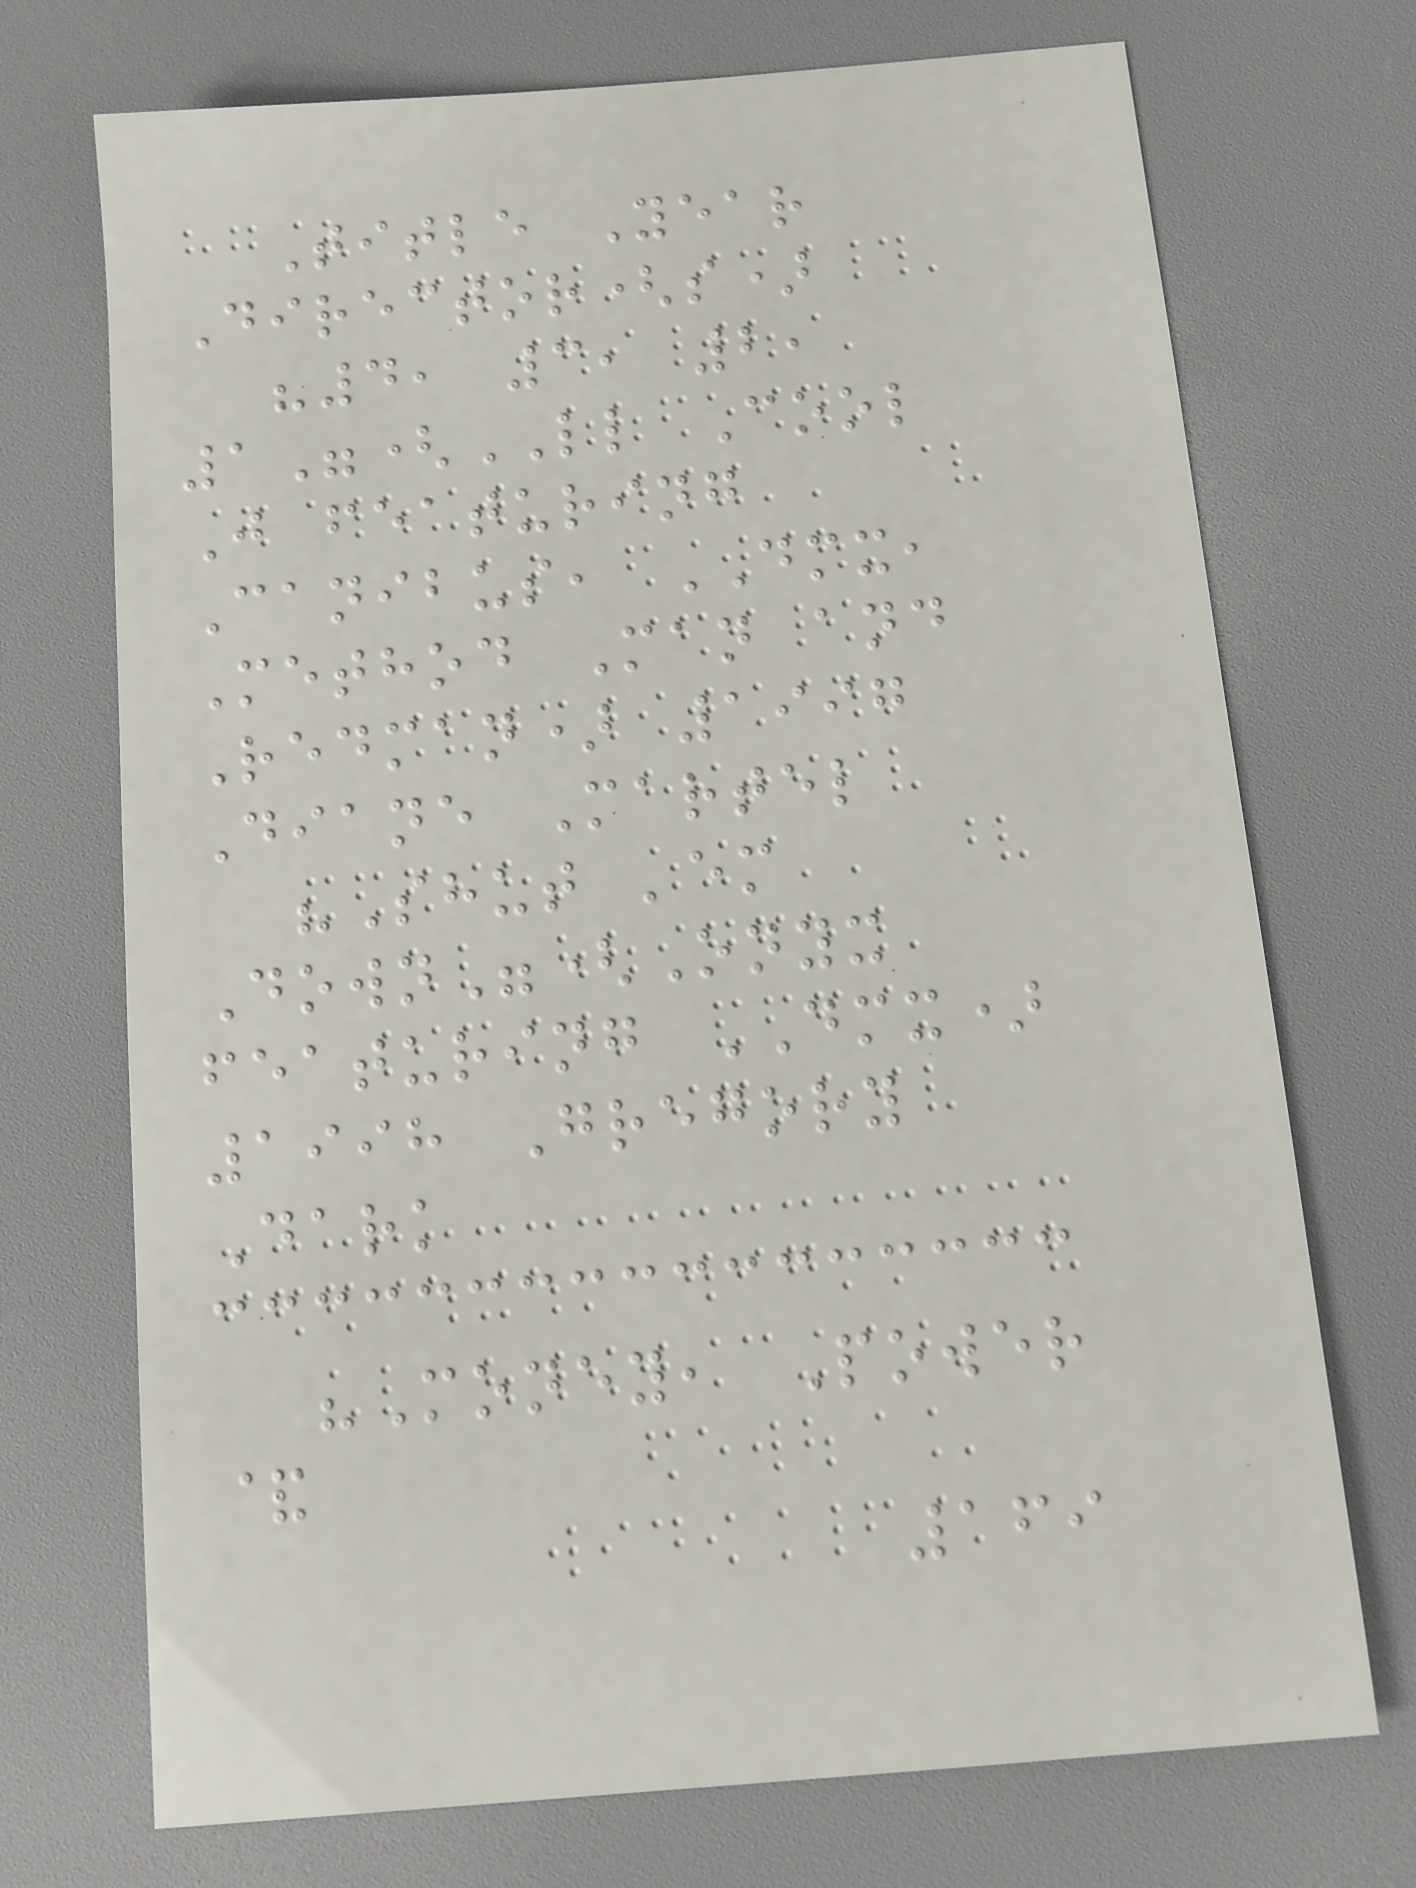Title Year
Director(s)
"4, 3, 2,
1"(LL Cool
J featuring
Canibus, DMX,
Method Man and
Redman) 1997
Diane Martel
"Shut 'em
Down"(Onyx
featuring DMX)
1998 Gregory
Dark
"Money, Power
&
169
